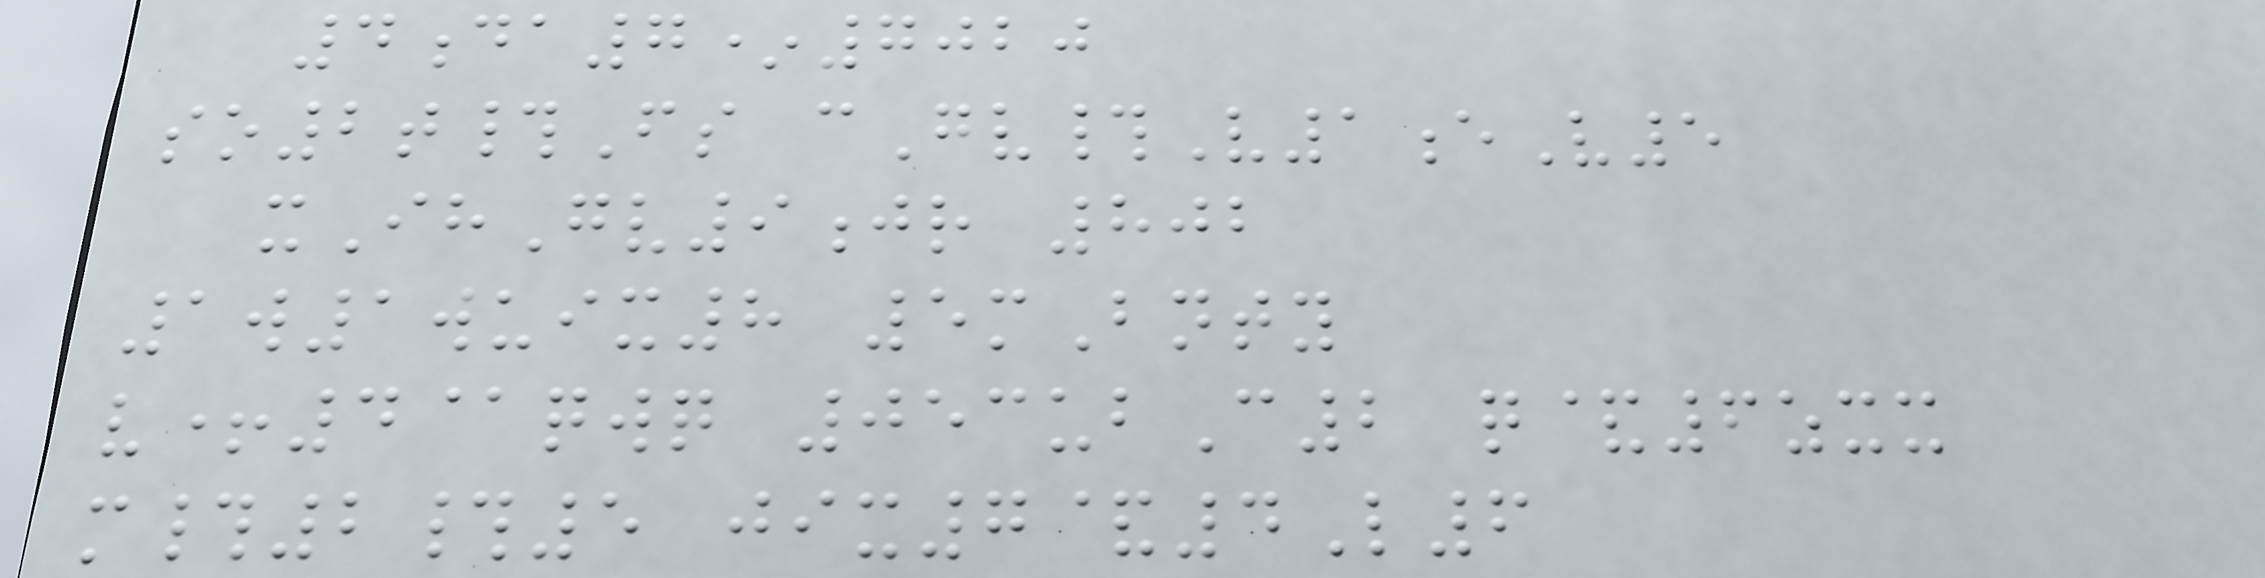4da7*7020
so2t#Fs cGv#V1eV5
xIhGv9jr 802
1w1wuix8 5mBnty
v+4@qwq 053ubC2 q&6zxx
m#2#5 jix7&4L6
